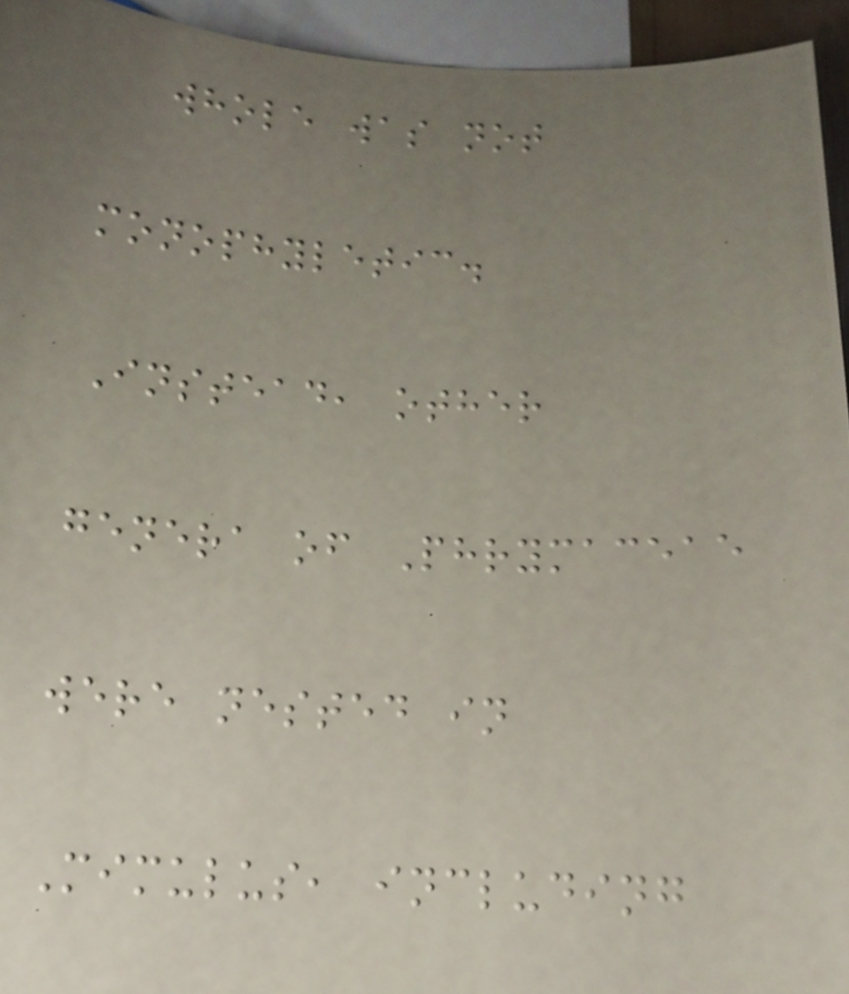whole was not
monophyletic.
Instead, other
genera of Phrymaceae
were nested in
Mimulus, including
